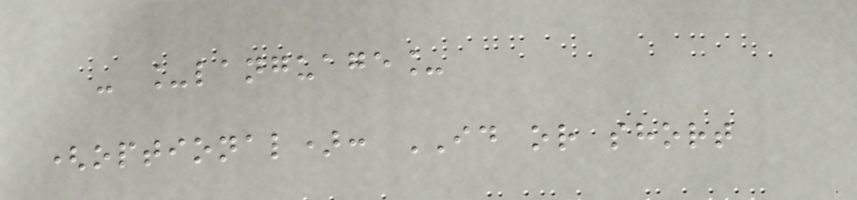- _language_
(optional): ID or short
